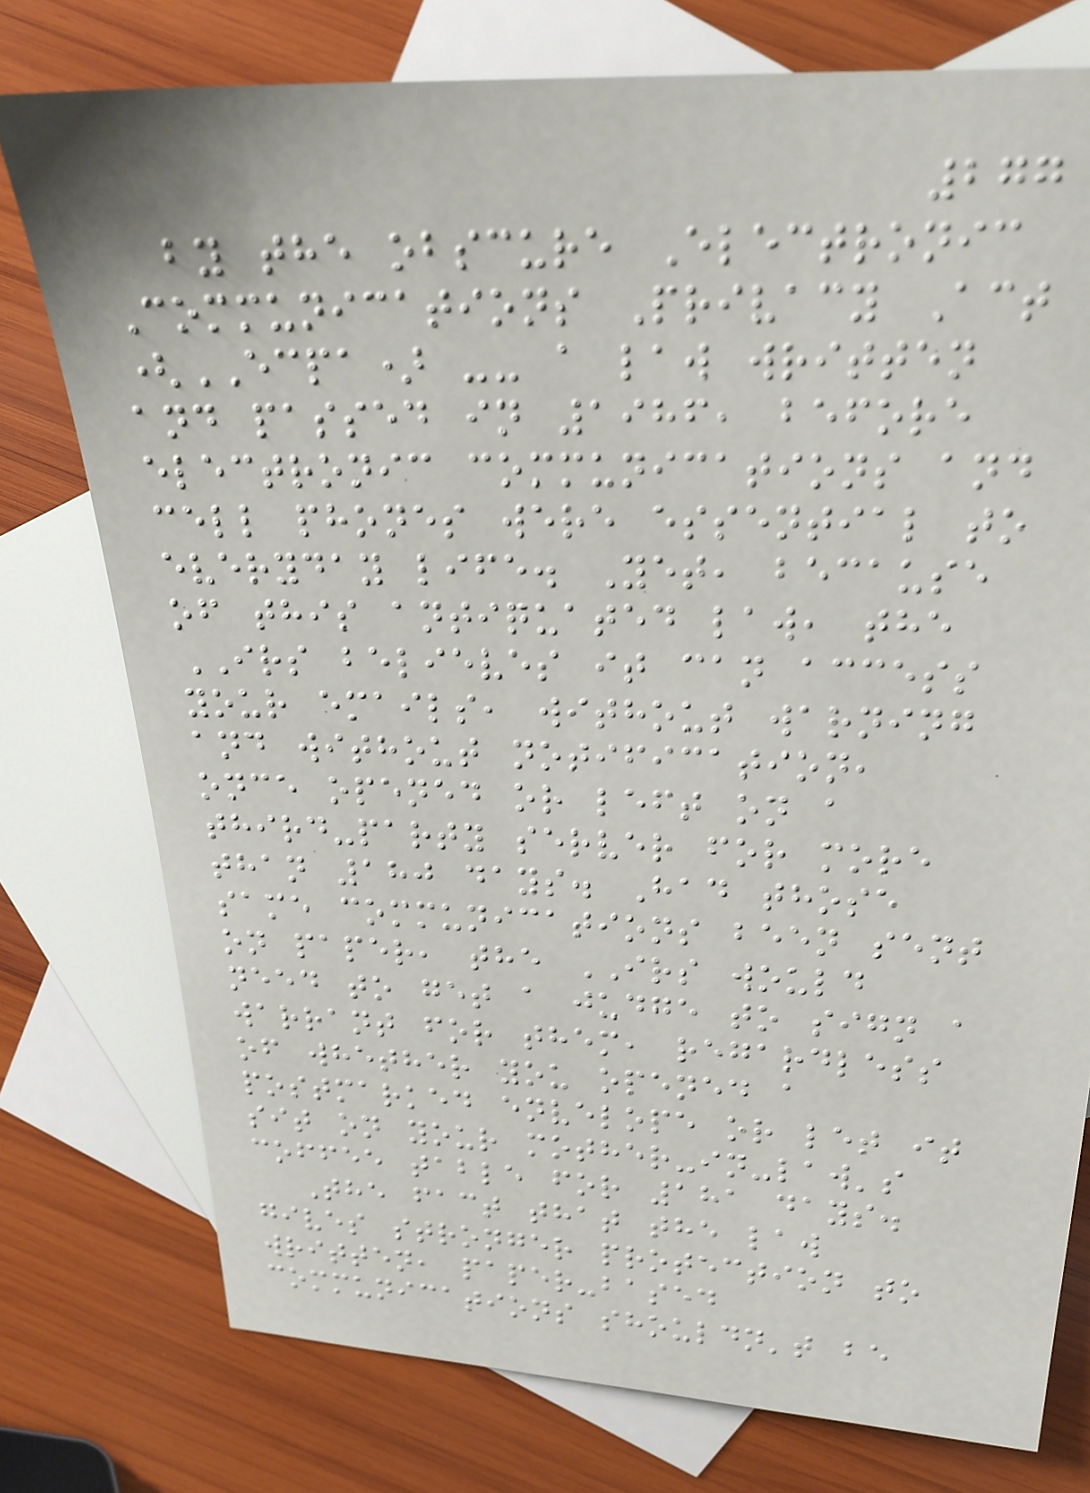277
by the obscure Electronic
Communications Privacy Act
(ECPA) -- a law written
and passed in 1986, before
electronic communications and
cell phones were essential to
everyday life. Yet, because
of this antiquated law, the
IRS believes it can access
your emails, without warning
and without notification,
once opened or left on a
third-party server for more
than 180 days. Had those
same communications been sent
on paper, the IRS would
need to get a judge to sign a
warrant for them, regardless
of whether you opened a
postmarked envelope or let it
sit on your mother-in-law's
coffee table for 181 days.
The fact that the law
gives stronger protection to
written, paper-based
communications shouldn't be
